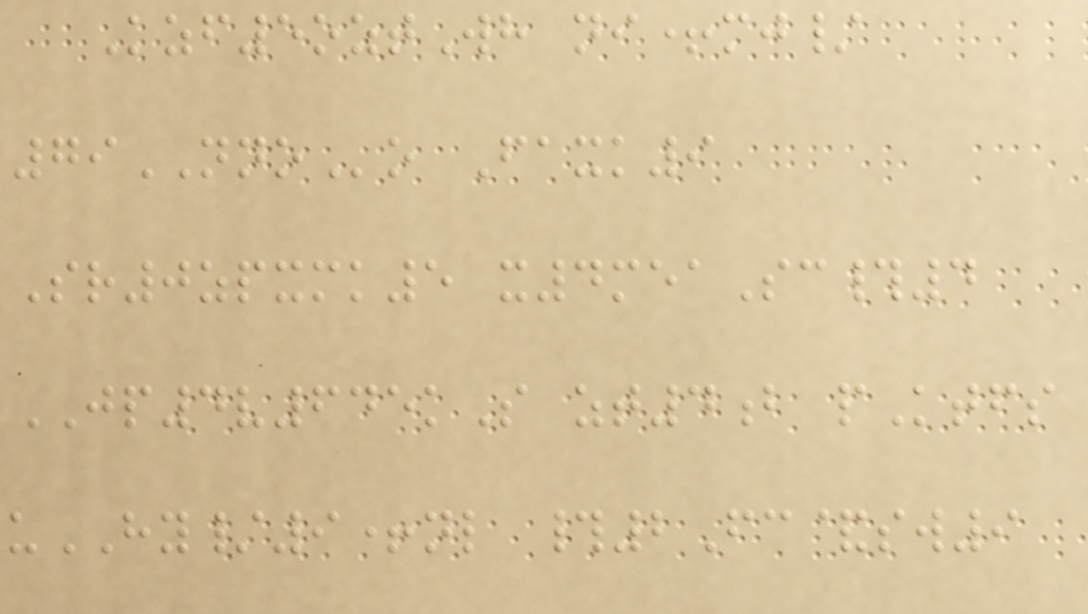Kzf5oztWh ni+mj/
79NNOo Faxk9
Sr0zpxmk5 x4meaSc#4
JP4v645kS zt4b pKtfs
uHY/9+nl #2Fc&sw9
